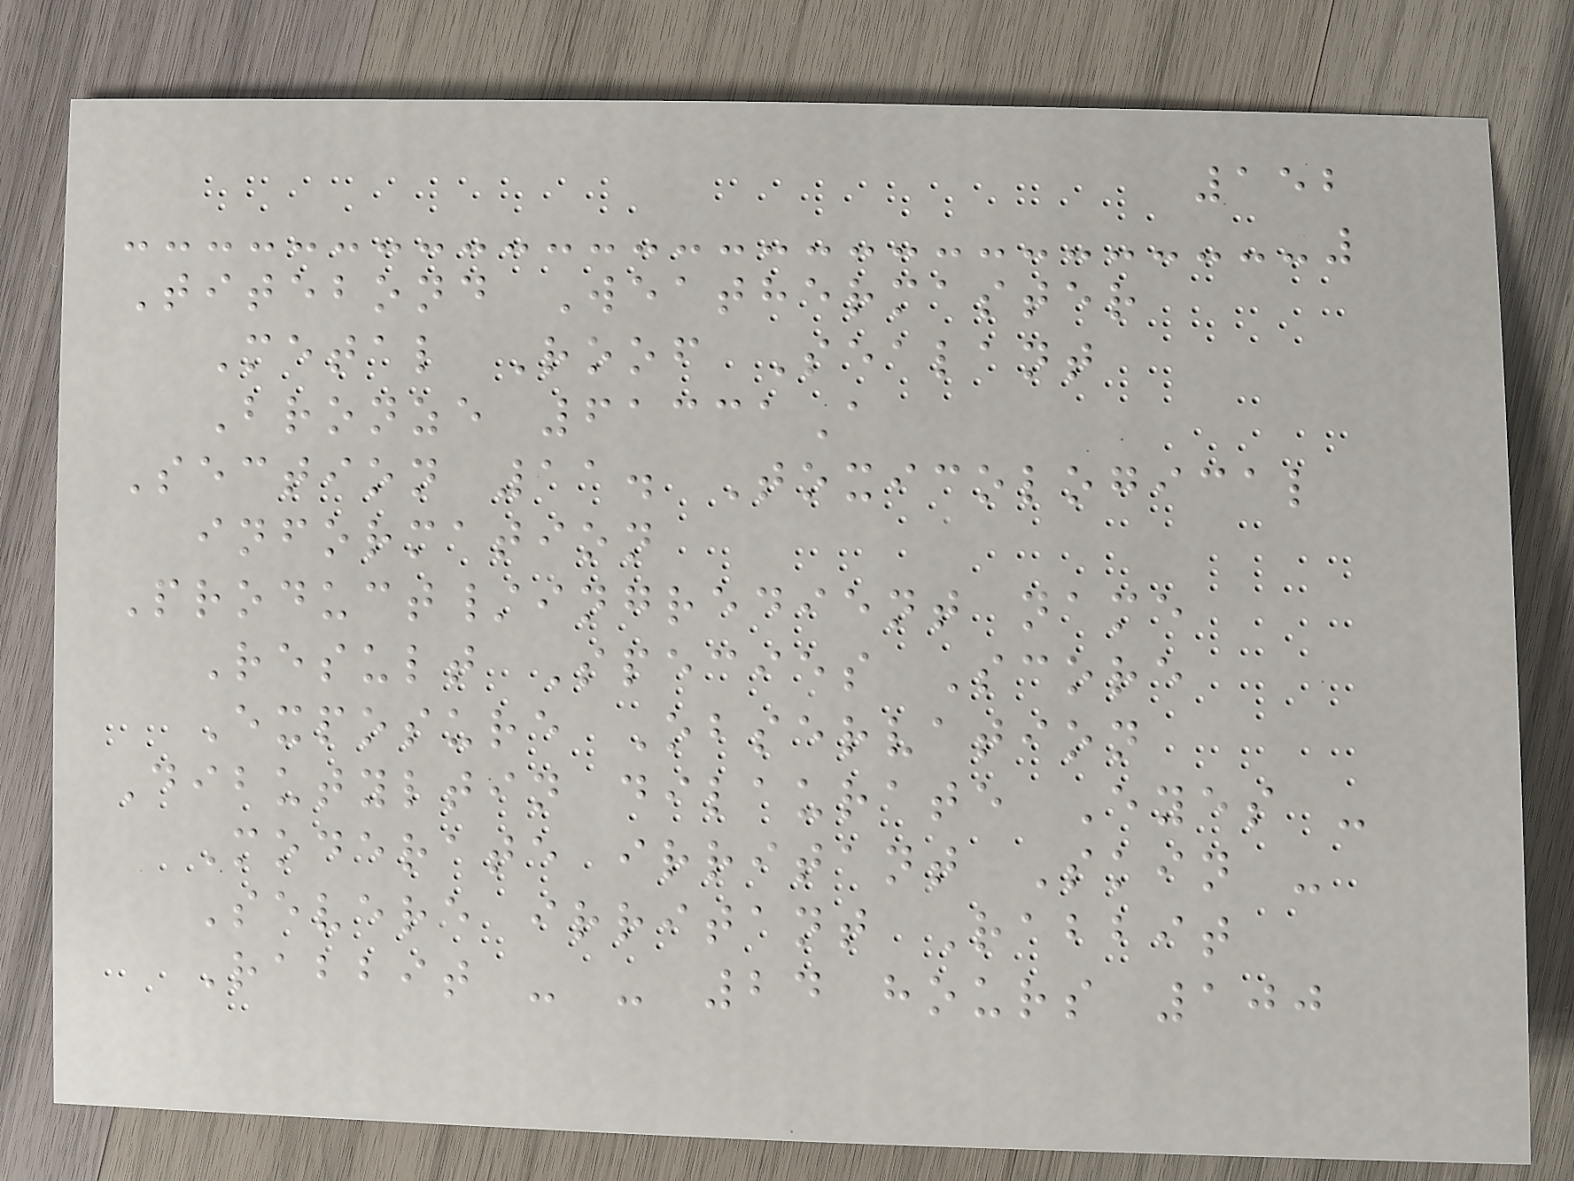152
Titebond Weathermaster
Metal Roof Sealant
Bronze 61331A
Section 11. Toxicological
information
Product/ingredient name
Result Species Score
Exposure Observation
Dibutyltin dilaurate Eyes -
Moderate irritant Skin -
Severe irritant Rabbit
Rabbit - - 24 hours 100
